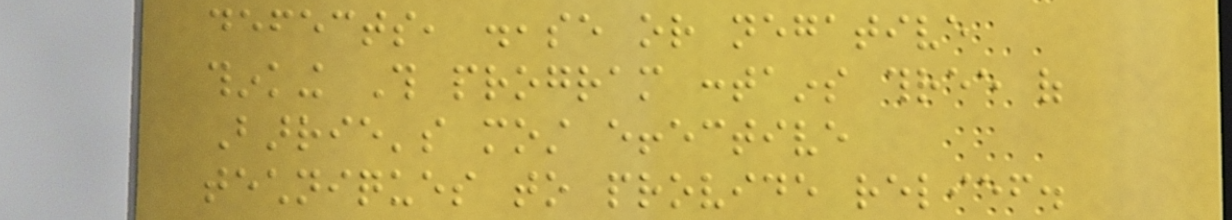defects, disease or negative
thinking This program contains three of
Barrie's most effective
techniques to provide relief.
